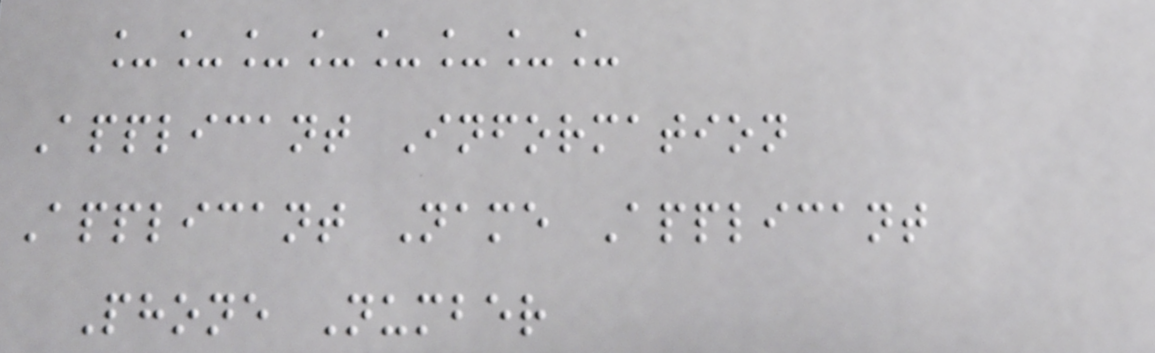________
Applicant Information
Applicant Name Applicant
Phone Number
